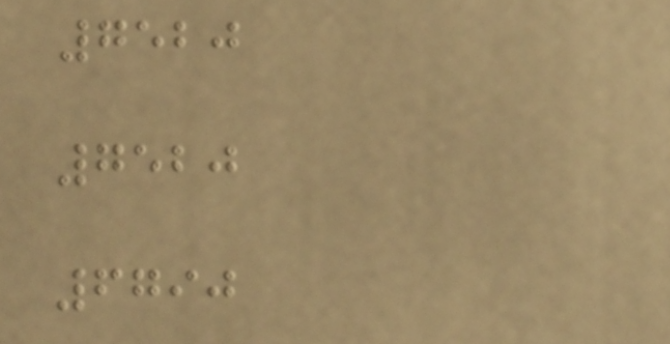7520
7520
6790
